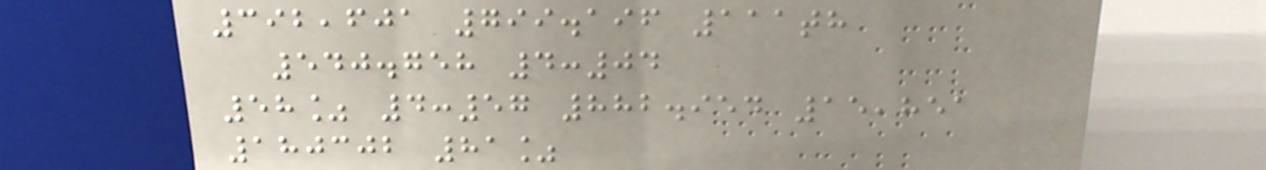392,601 799.196 111th
540.758 4:04
58% 4:57 882.954 15,851
180302 81%
